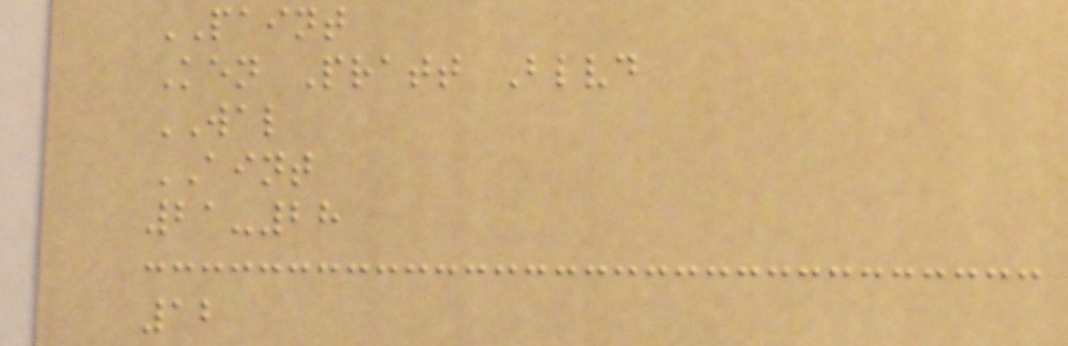PAINT
Ken Pratt Blvd
WAL
AINT
21-28
12
